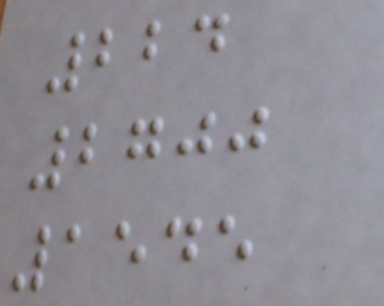224
2700
1545
